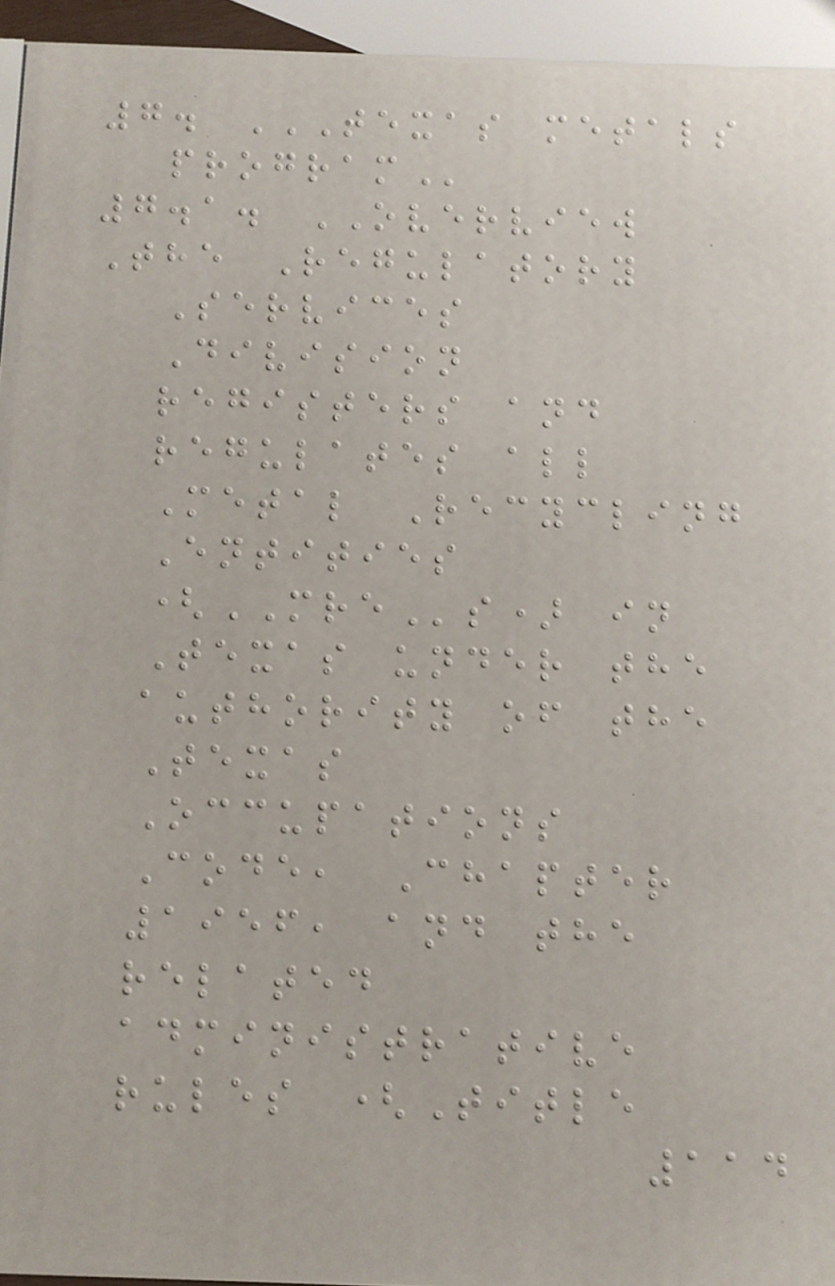7. TEXAS METALS
PROGRAM
7.1. OVERVIEW
The Regulatory
Services
Division
registers and
regulates all
Metal Recycling
Entities
(MREs) in
Texas under the
authority of the
Texas
Occupations
Code, Chapter
1956, and the
related
administrative
rules (Title
114
